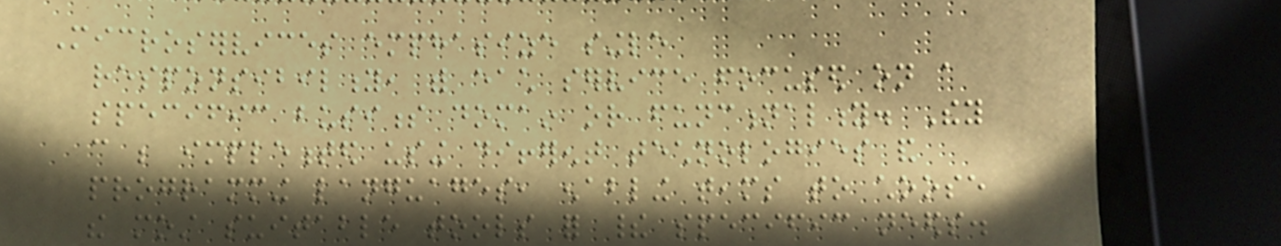Microservices emphasize single
responsibility, with each service focused on a
specific business domain or functionality. They
can be implemented using different technologies and
programming languages, enabling teams to choose
the most suitable tools for their specific needs.
